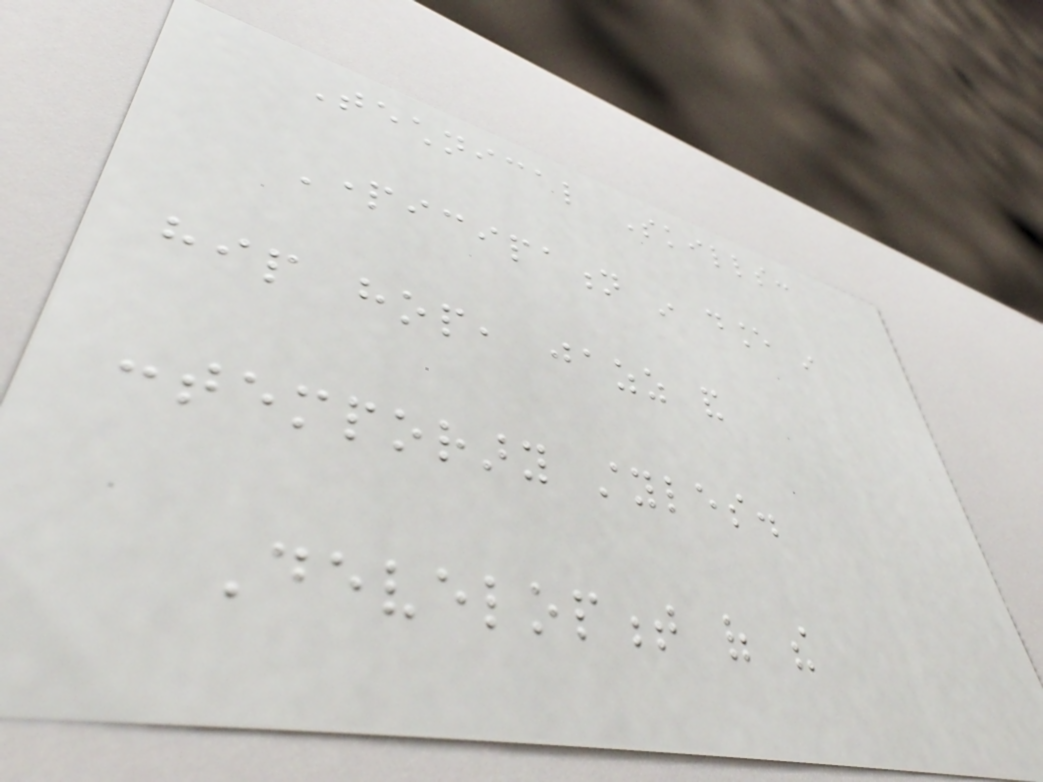Technical Skills:
Participation in dance in
hip hop, jazz and
contemporary styles.
Development of the
